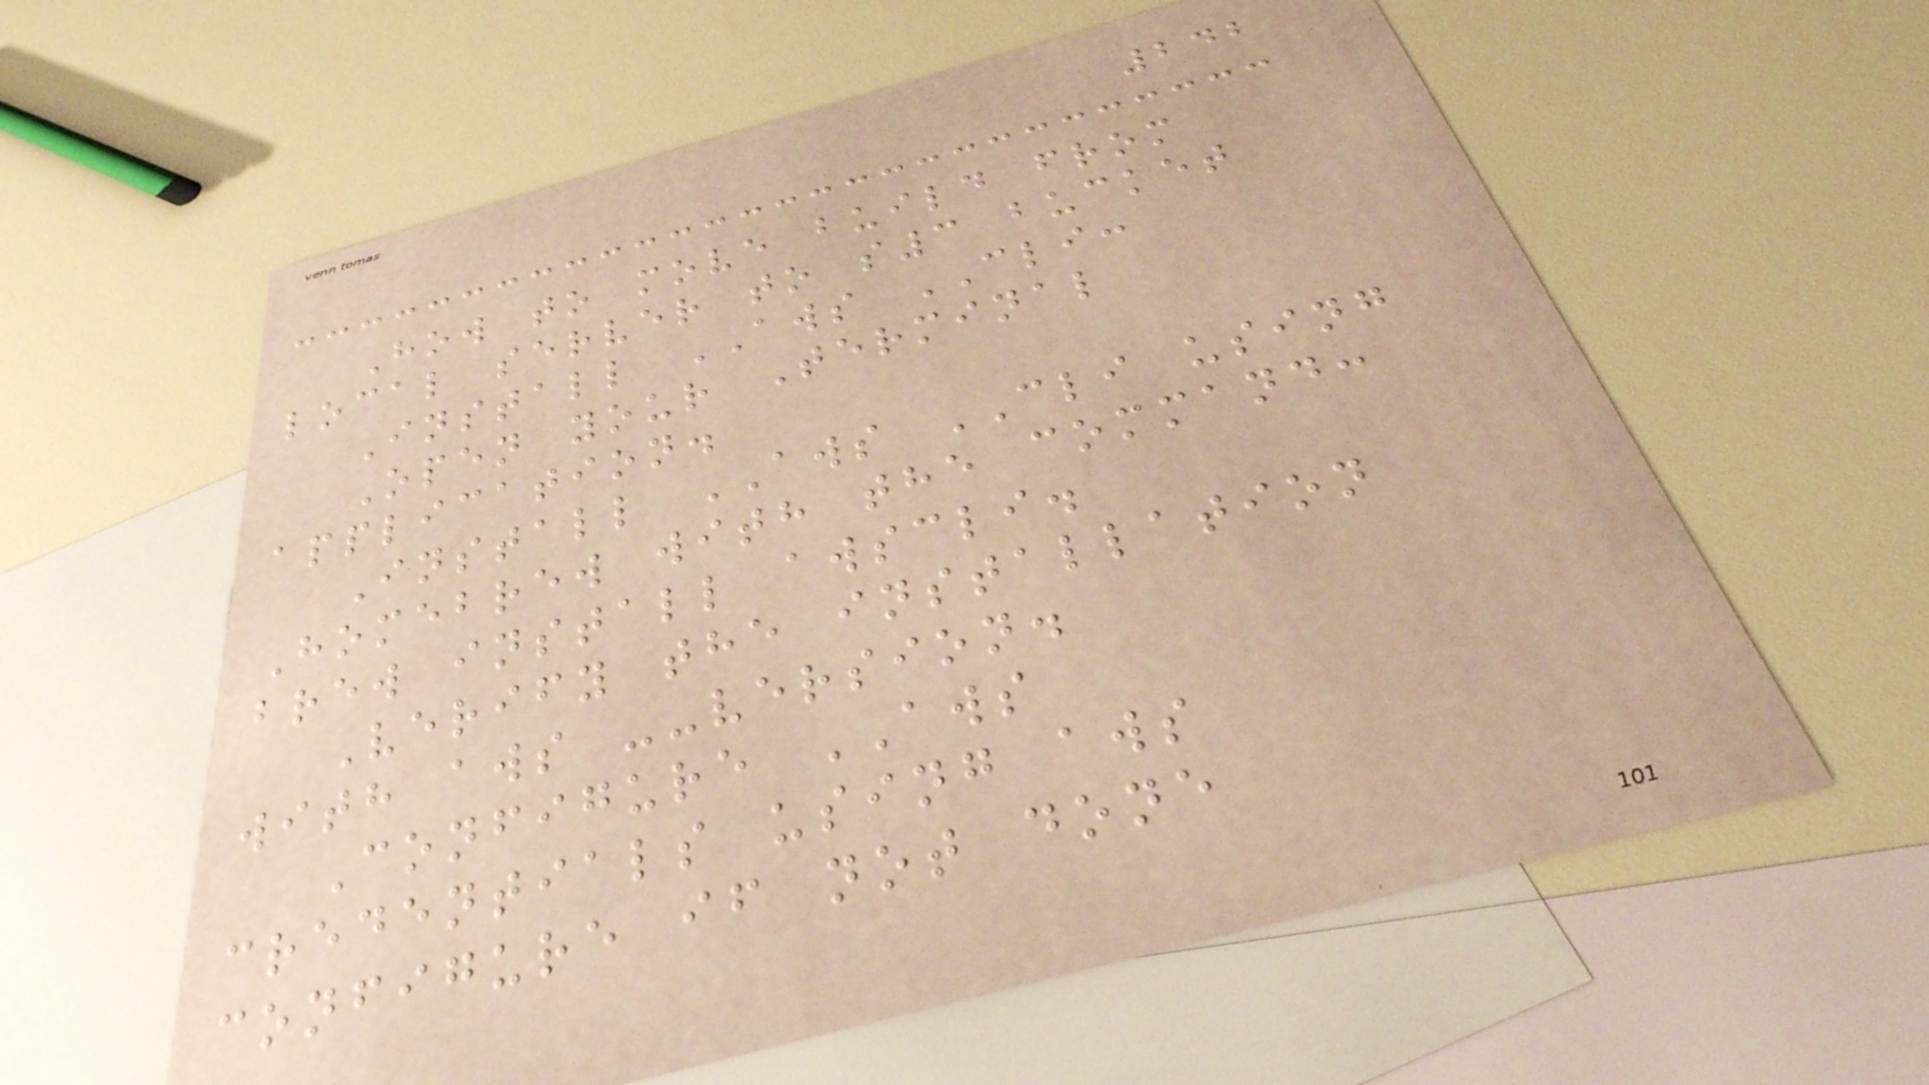242
How to move build from
local server to s3 bucket
Install AWS CLI:
Open your Terminal
application.
Install AWS CLI using
Homebrew with the command:
brew install awscli.
Verify the installation
with aws --version.
Configure AWS
credentials using aws
configure if not done
